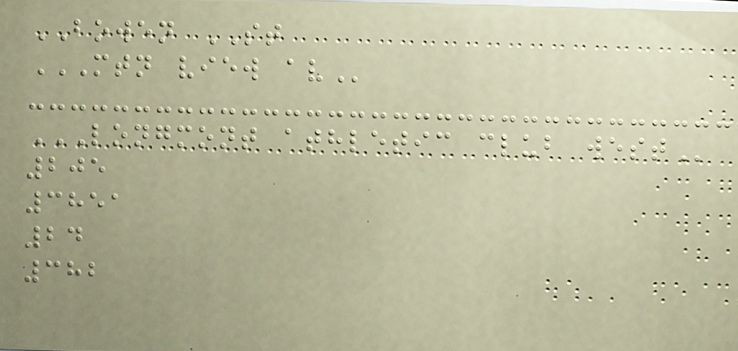BOWEN ST
MTN VIEW AV
LONGMONT ATHLETIC CLUB WEST
205
3851
24
382
